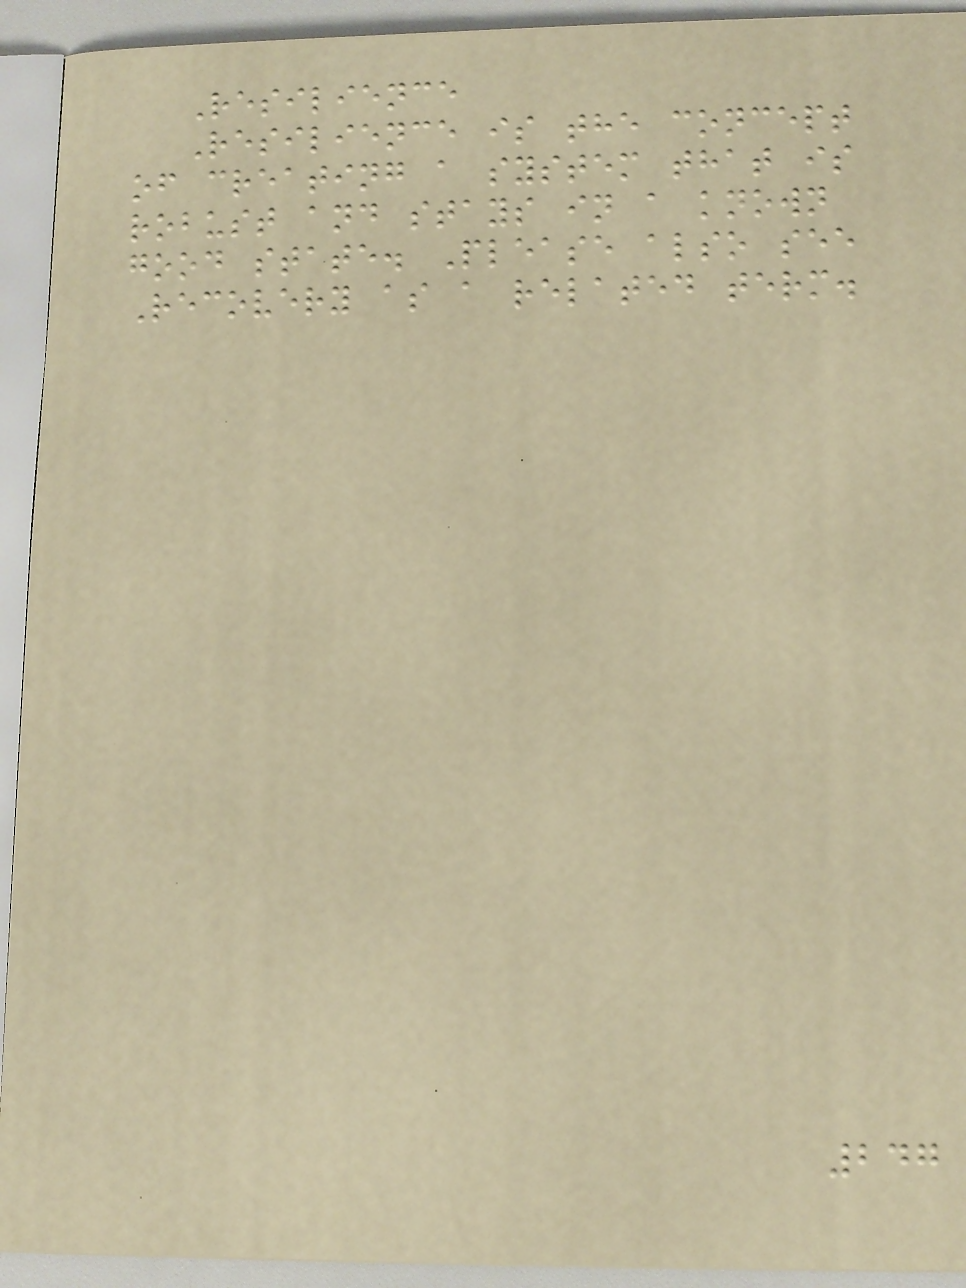Resilience
Resilience is the concept
of creating a system that is
robust and stays in a known
good state. Please also see
Recovery as a related term.
247
